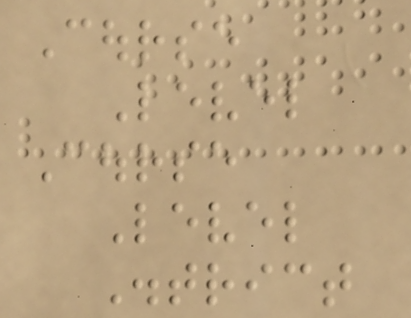Course
Level
Course
Level
District
